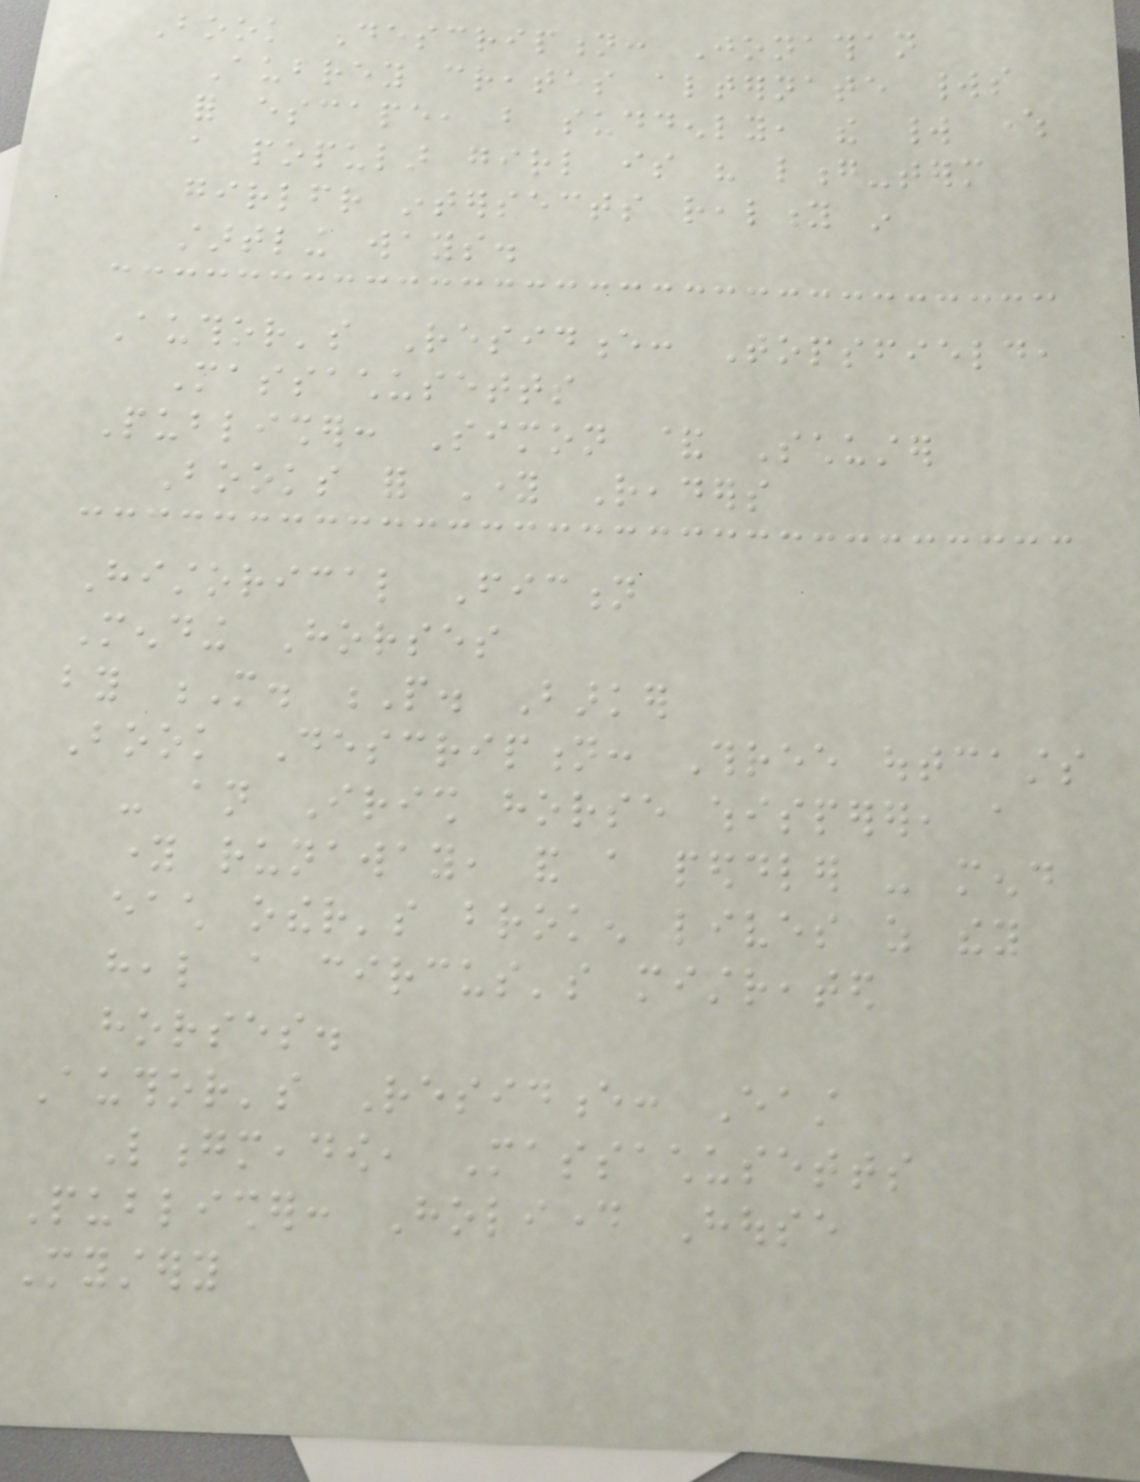Book Description: Jonathan
Aubrey creates alternate worlds
for escape, but suddenly, the world where
a popular girl is his long-term
girlfriend intersects reality in
startling ways.
Author's Residence: Topsfield,
Massachusetts
Publisher: Simon & Schuster
Books for Young Readers
Historical Fiction
Mending Horses
by M. P. Barker
Book Description: Three outcasts
- an Irish horse whisperer, a
young runaway, and a peddler - mend
each other's broken lives as they
heal a circus's mistreated
horses.
Author's Residence: East
Longmeadow, Massachusetts
Publisher: Holiday House
Mystery
